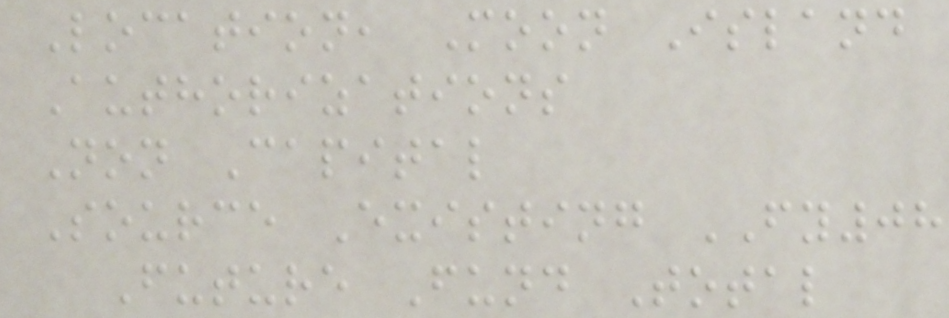Location, Moon Island
Authorizations
Non Capital
Source Existing FY08
Future Fund Total
